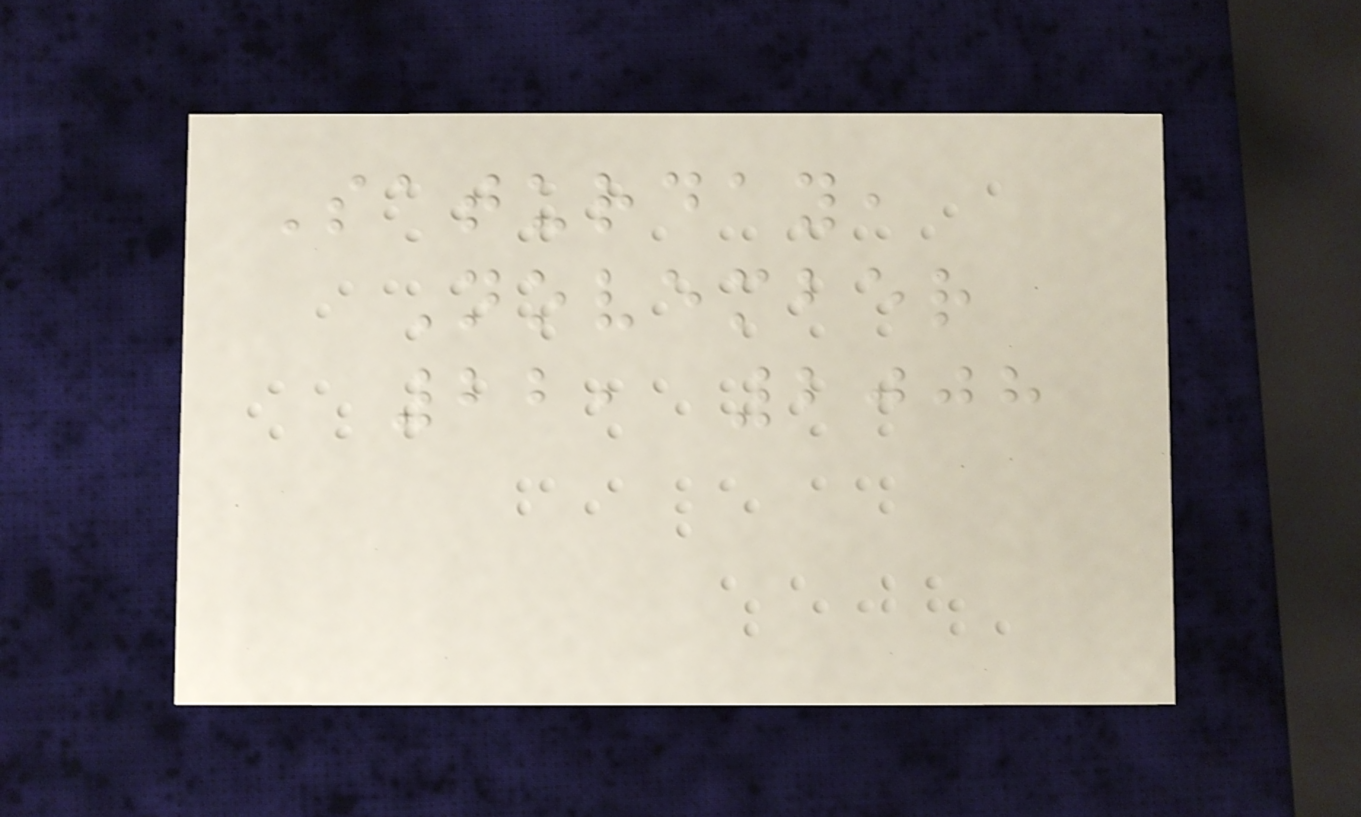Saturday,
November
22, 2008
